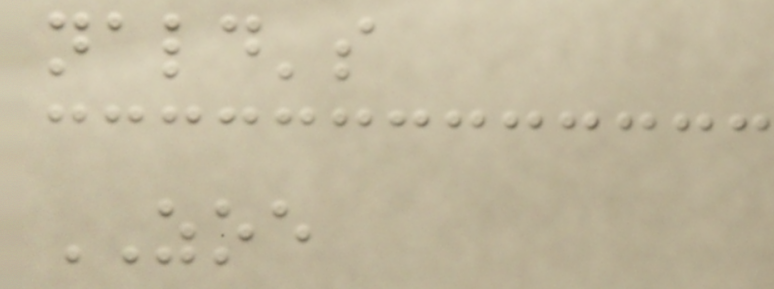nald's
ZOE
